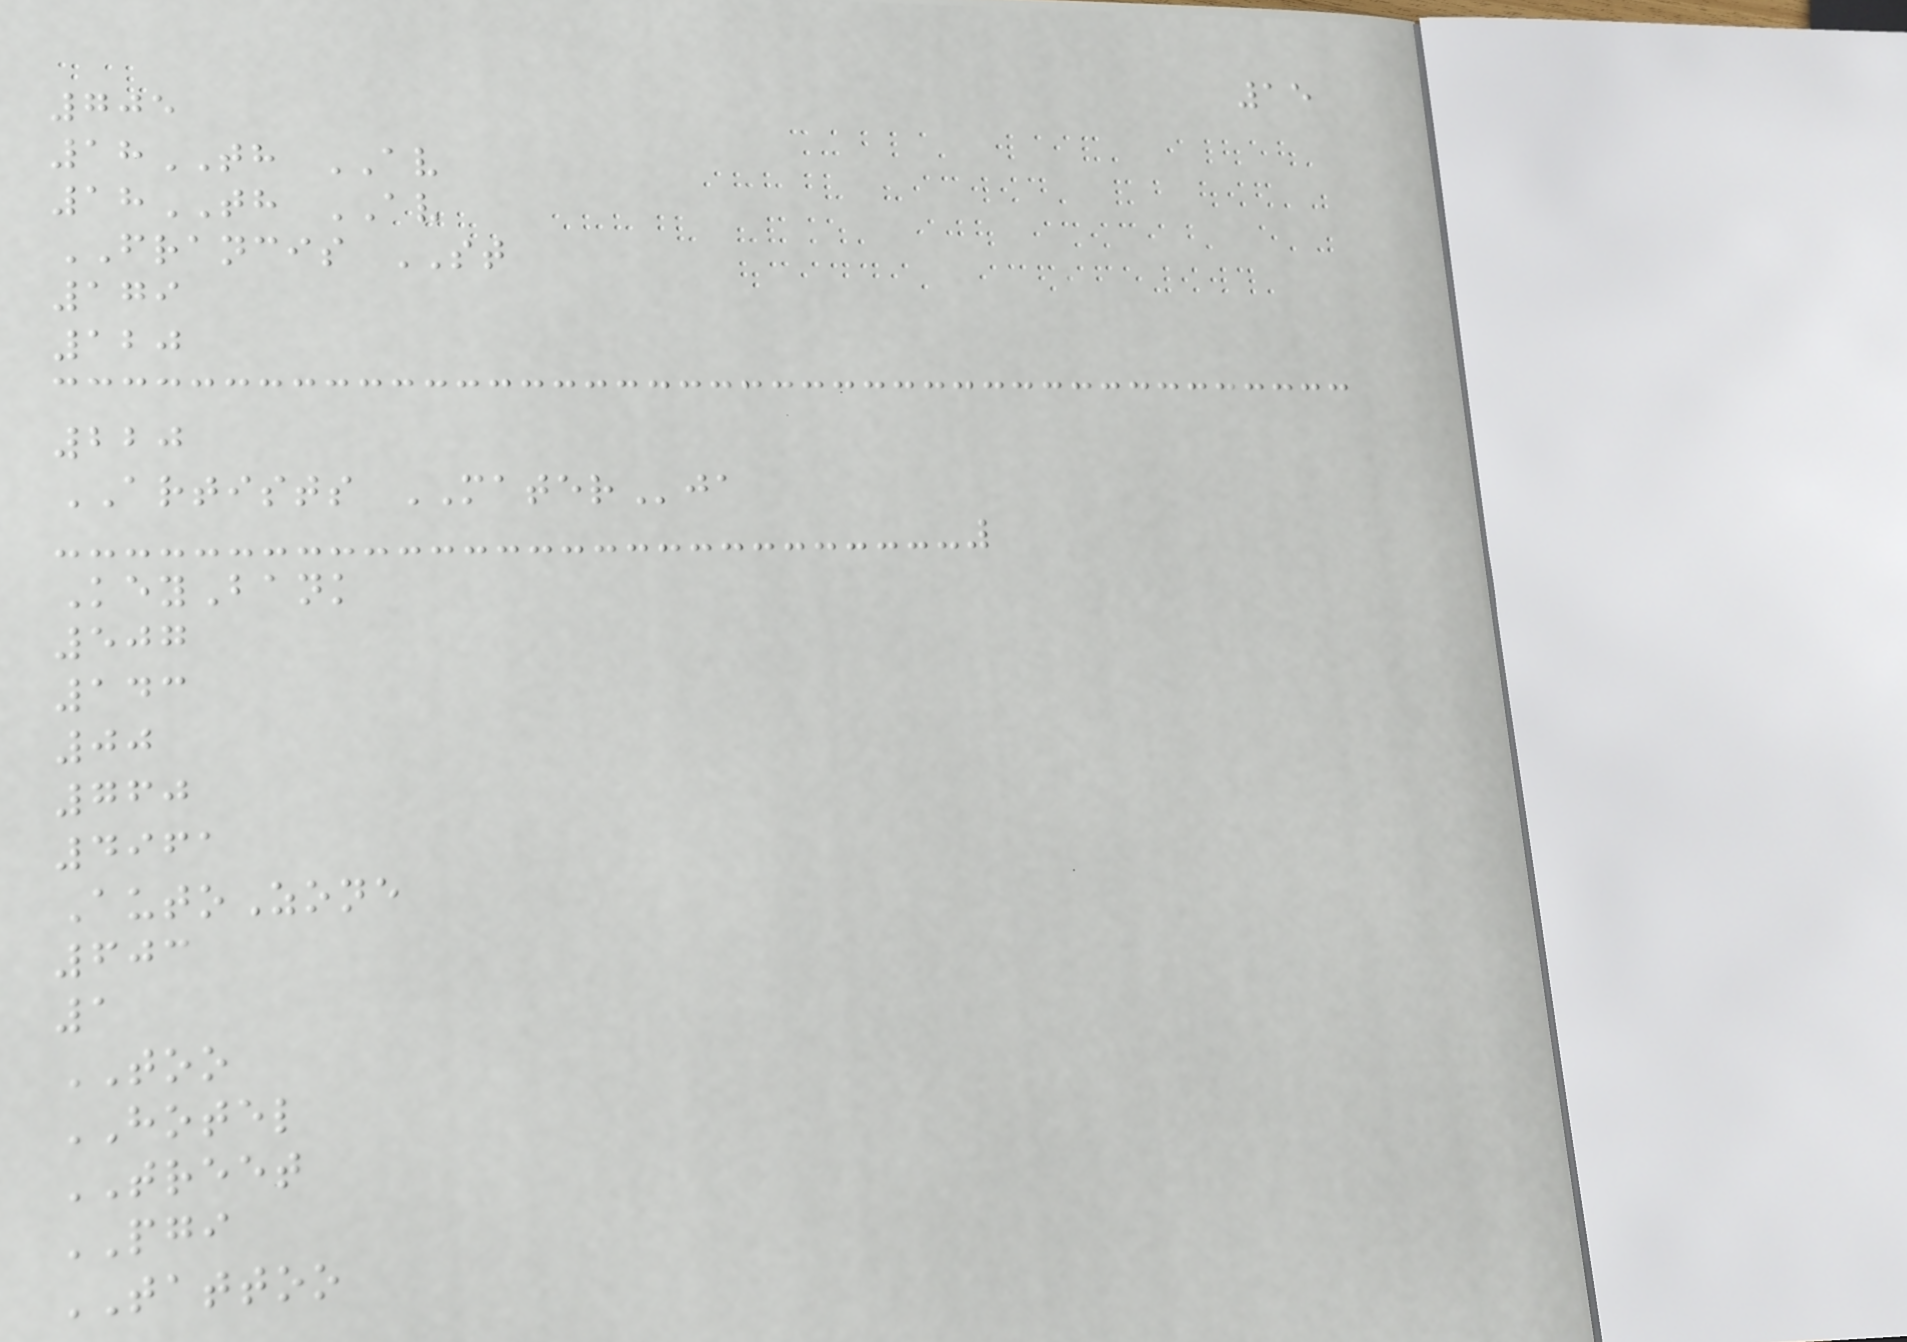15
705
18TH AV
18TH AV
FRANCIS ST
179
120
220
ARTISTS MATERja
KeyBank
507
143
00
760
4961
AutoZone
603
1
TOO
HOTEL
TREET
PGI
TATTOO
